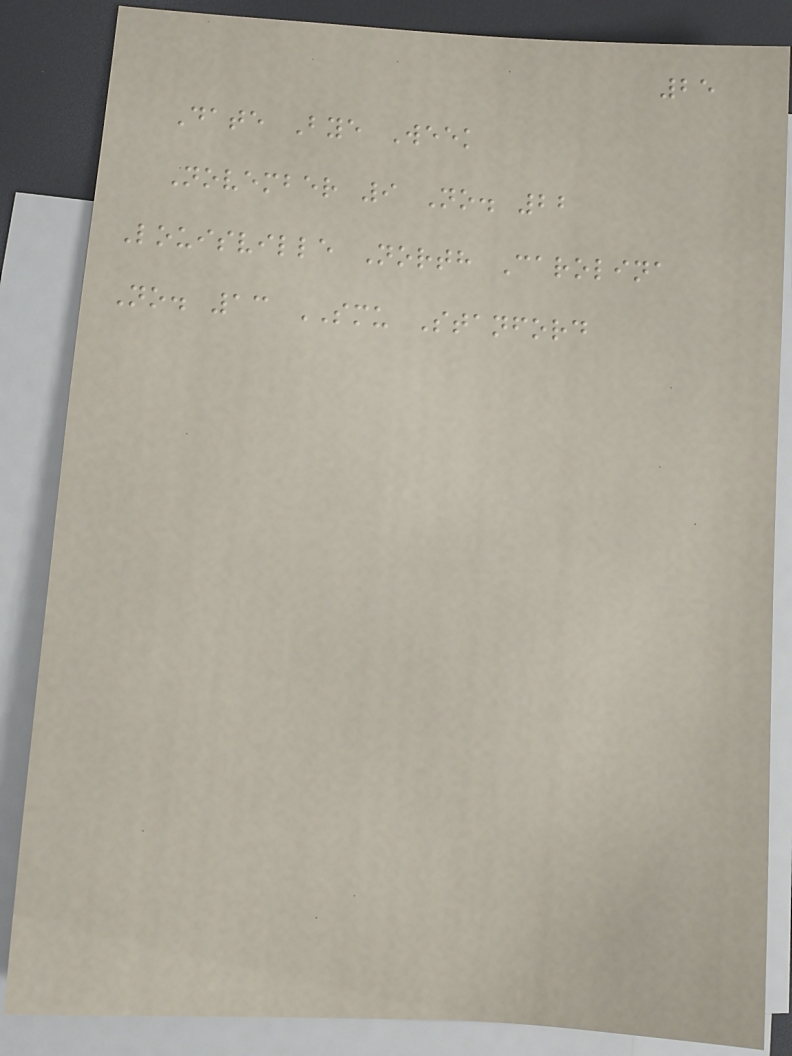25
Date Bye Week
November 9 No. 22
Louisville North Carolina
No. 13 SMU Stanford
